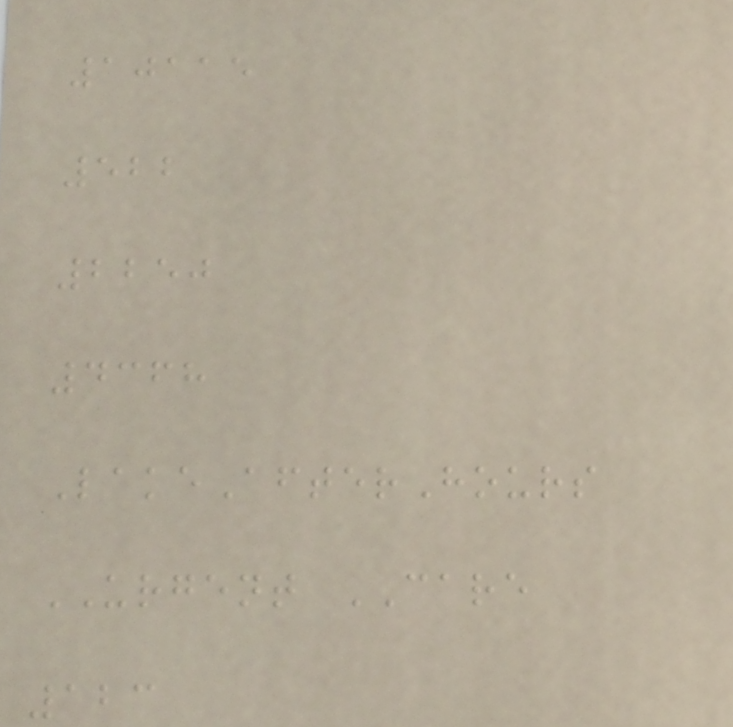10115
522
2250
4368
LakeAfterHours
URGENT CARE
123
